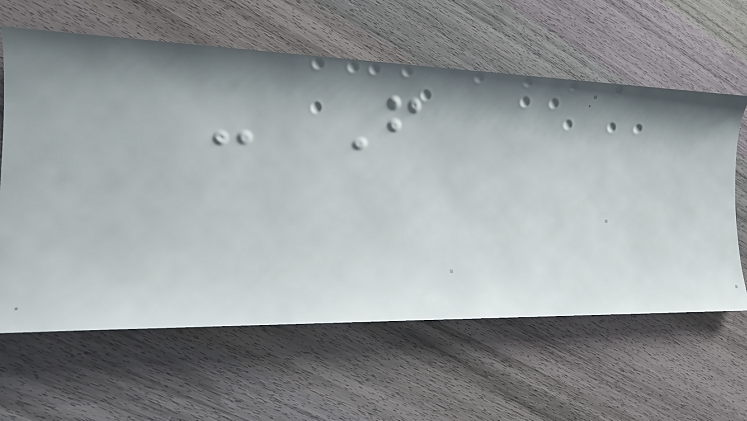- From
